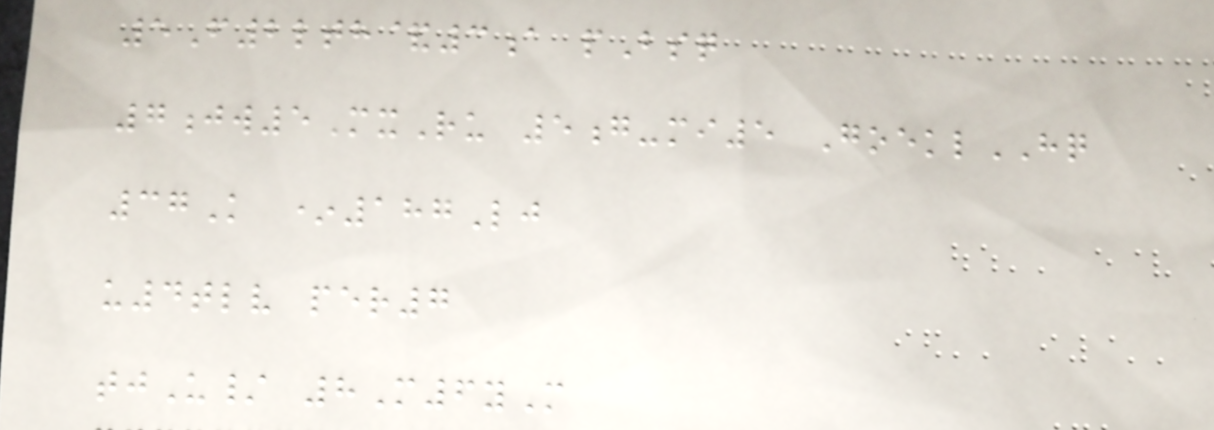5F2lth&3a pBsq
7jw5MxRu 5g-mi5 GoeklHQ
37K *187Lj
u4tlv per7
tjU/ 8M6yM
